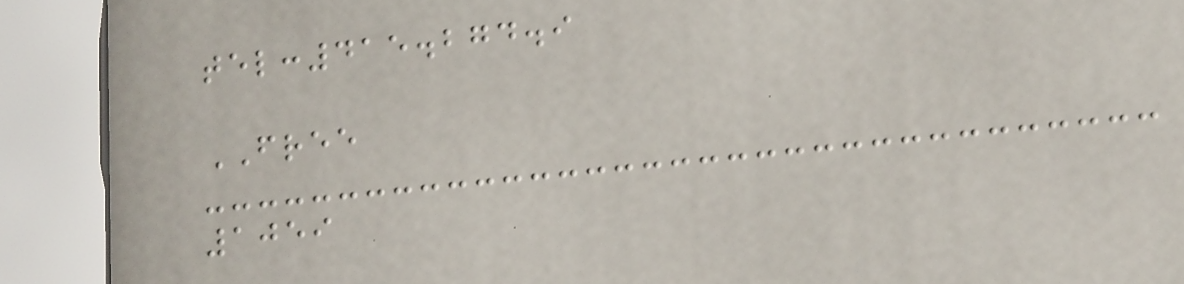tel:415.274.9
FREE
1059
